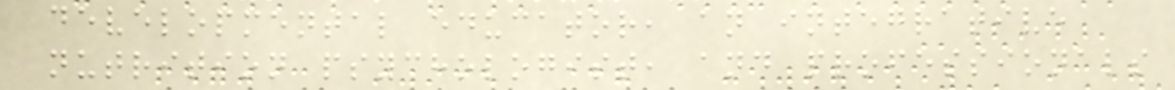developmental educator, an integrative
nutrition psychologist, and professionals
